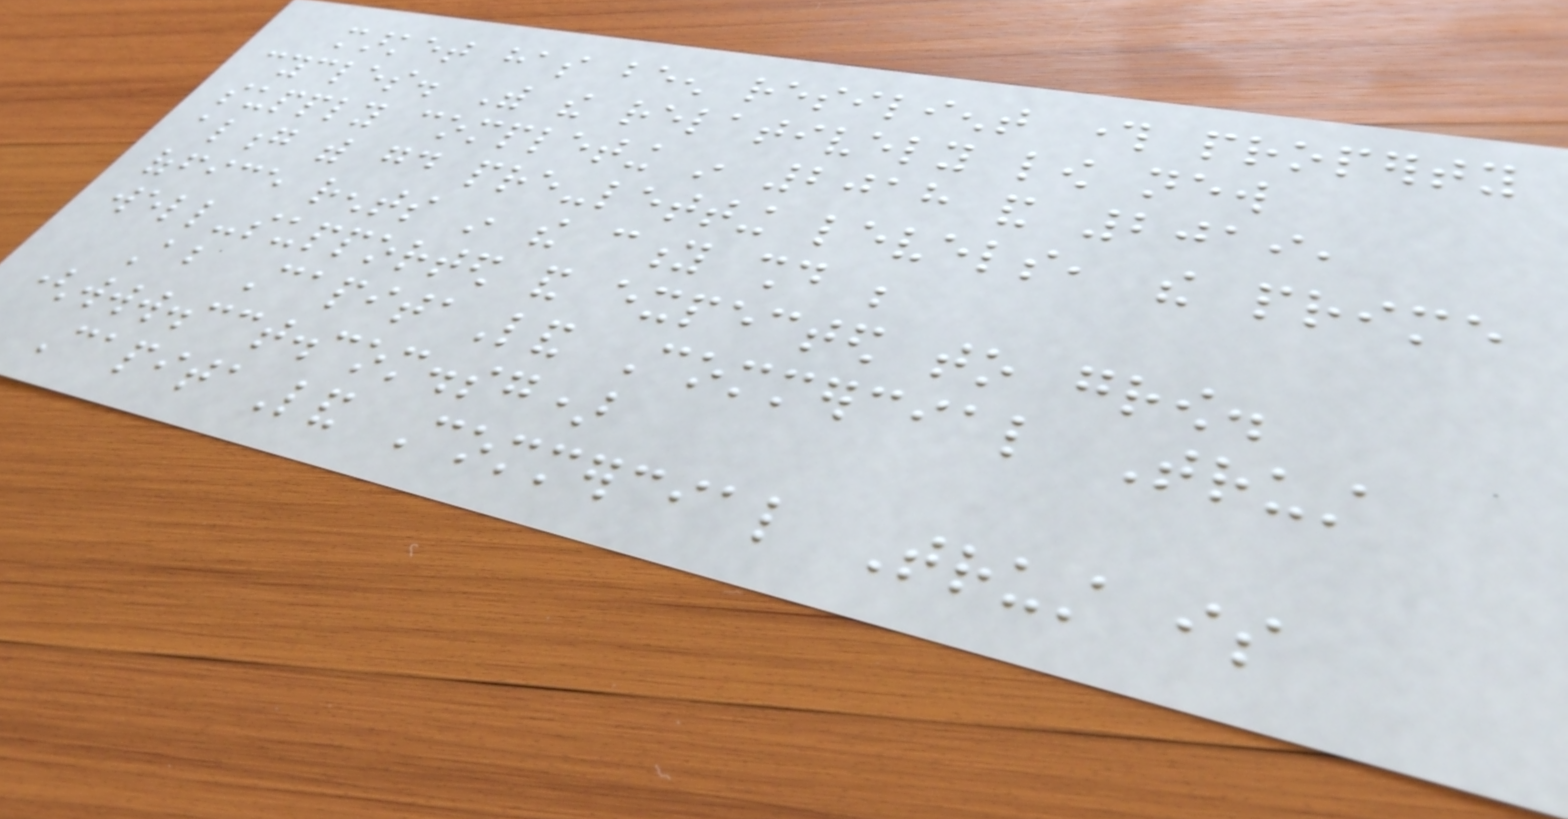market has been resilient through property
cycles. With the relatively low new
supply completing in 2018 and 2019,
along with good pre-letting levels, the prime
office rents in the city should be
well-supported and expected to grow.
About CapitaLand Commercial Trust
(www.cct.com.sg)
CapitaLand Commercial Trust is
